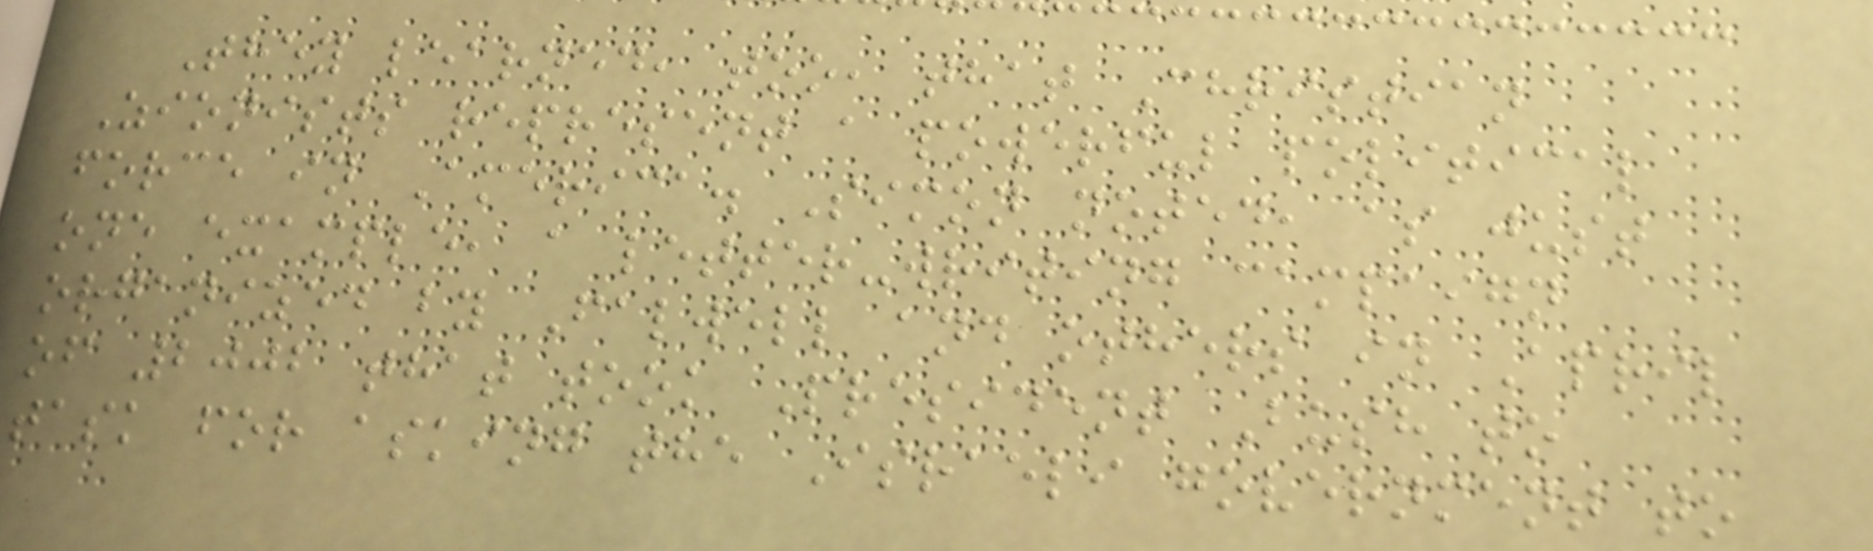They learned, too, that Christian
Zionists represent a powerful political
force in America. Simon noted, as just
one example, a letter-writing campaign
organized by Falwell and others in April
of 2002 that took President Bush to
task for asking the Israeli government to
